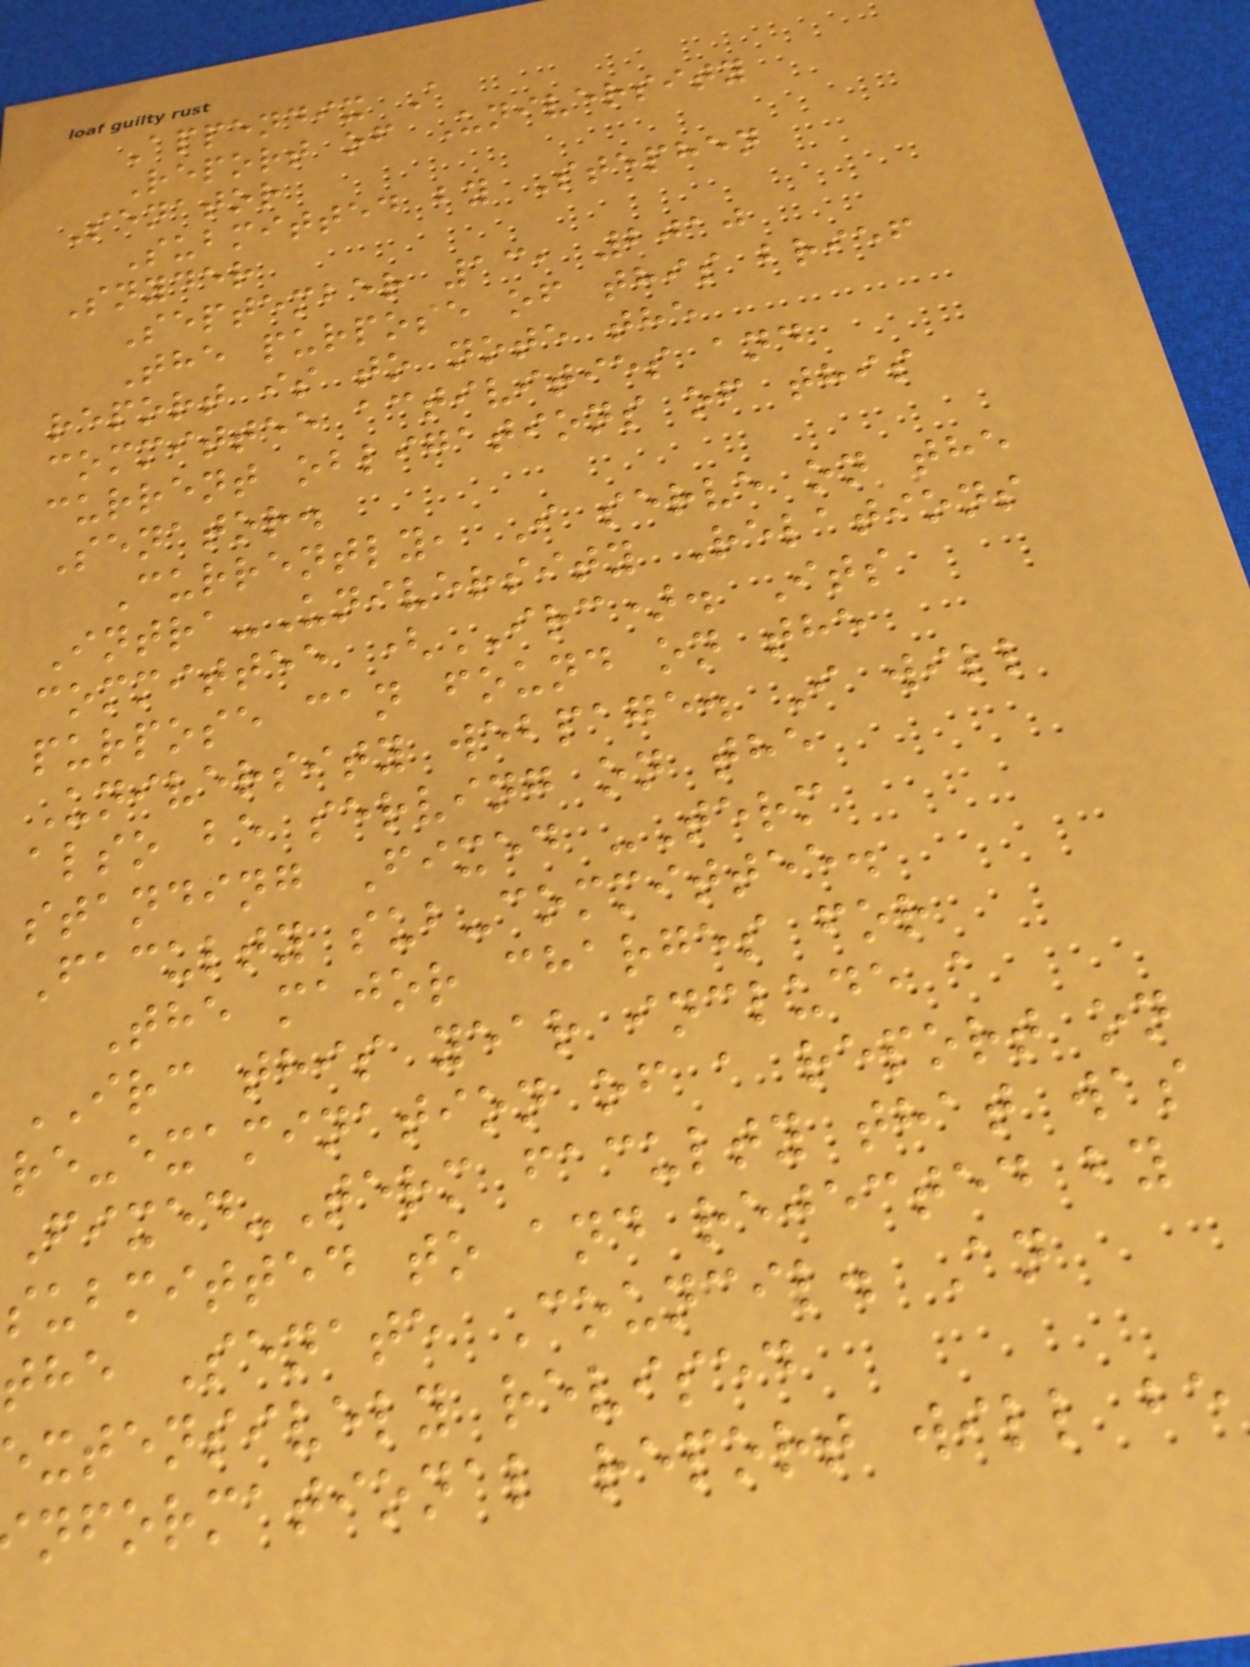Appendix A
Report of University
Senator
Submitted by Stephen
Snyder
September 13, 2010
The purpose of this brief
report is to note the
committee activities and
current obligations of this
Senator.
Currently, I serve on the
Intra-University Relations
committee (IRC). Its
purpose can found on the
University webpage. I will
also be serving on the
standing Fixed -Term
Faculty sub-committee.
The major charges for
IRC this year include a
re-examination of a report on
Fixed-Term faculty that was
submitted to and rejected by
the Senate Council. An
xtensively revised
nformational report will be
